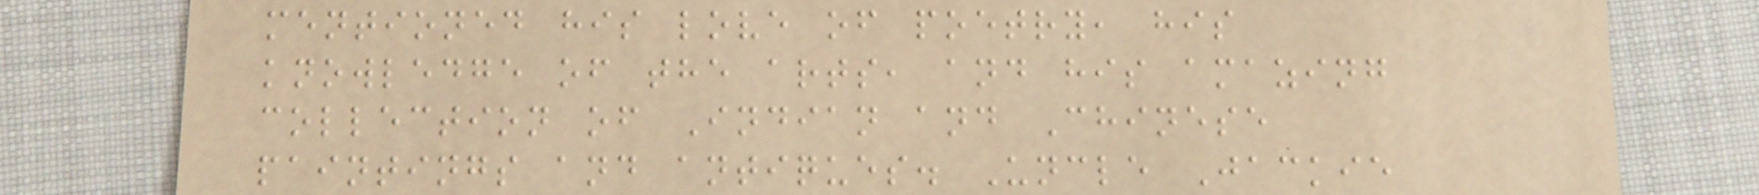mentioned his love of poetry, his
knowledge of the arts, and his amazing
collection of Indian and Chinese
paintings and antiques. Uncle Jackie
